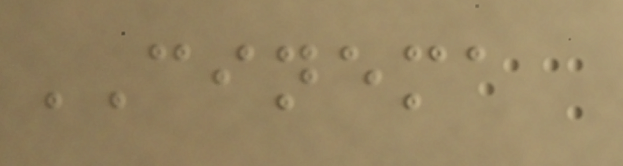CINEMA
